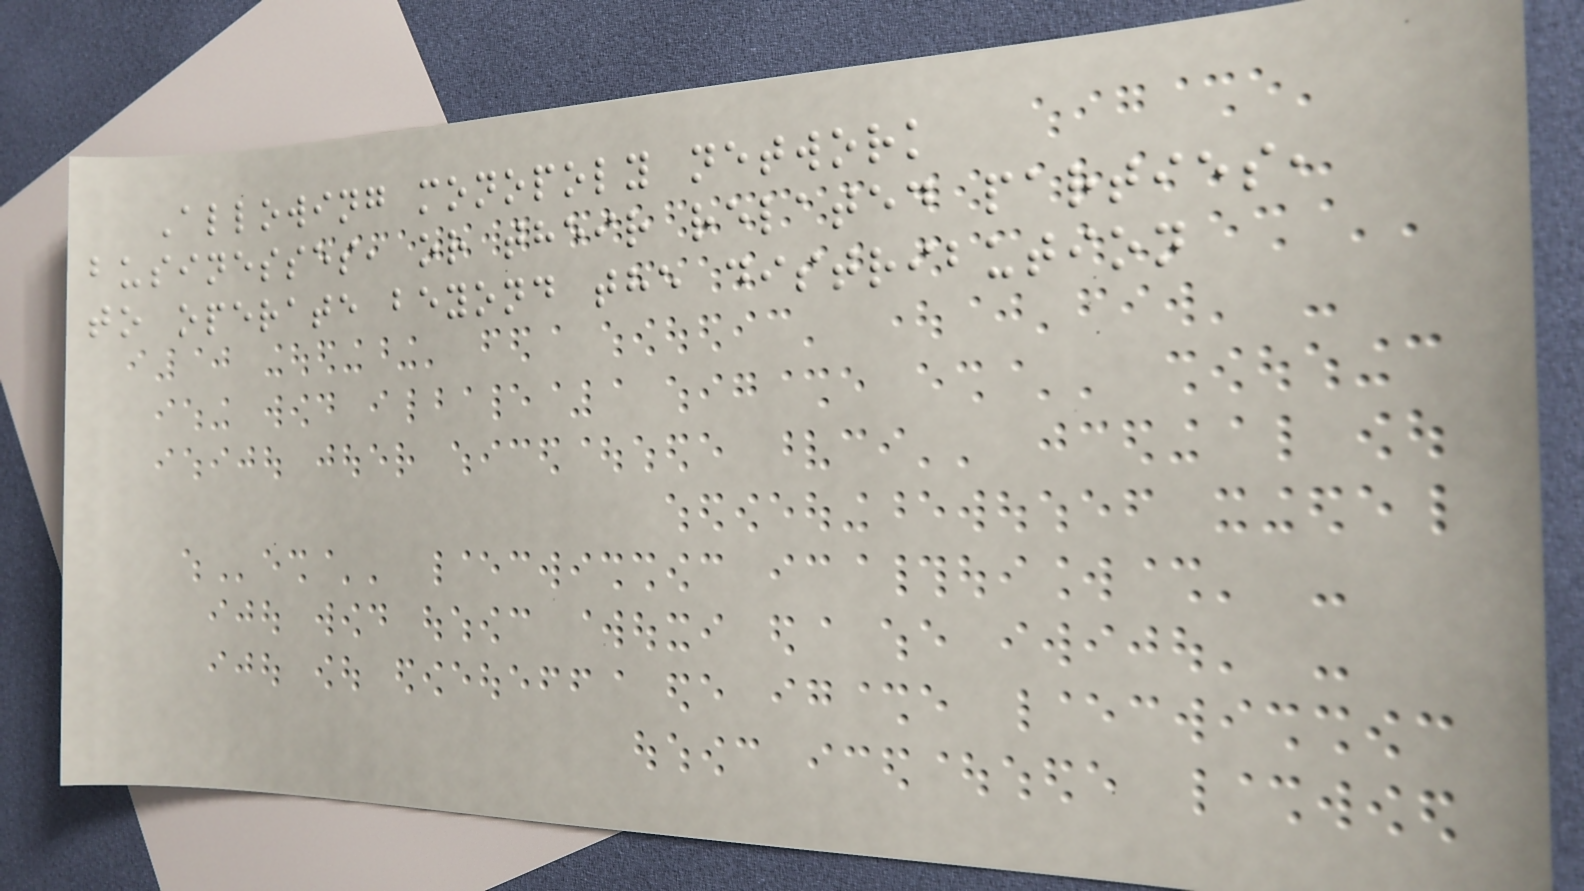Allowing monopoly network
businesses, or their related parties,
to operate beyond the distribution
